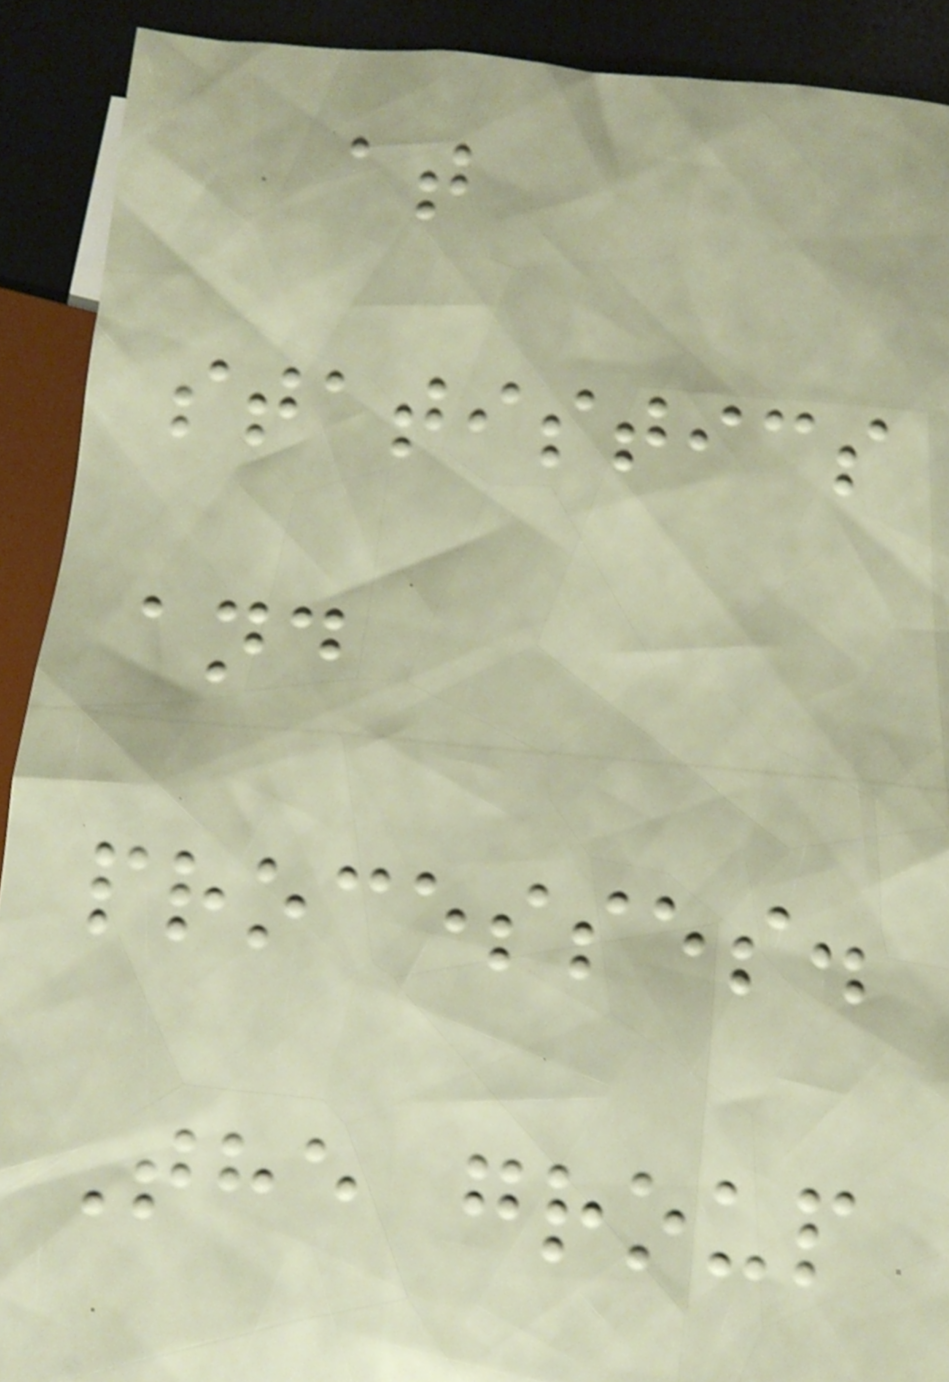at
statistics
and
processes.
The group
